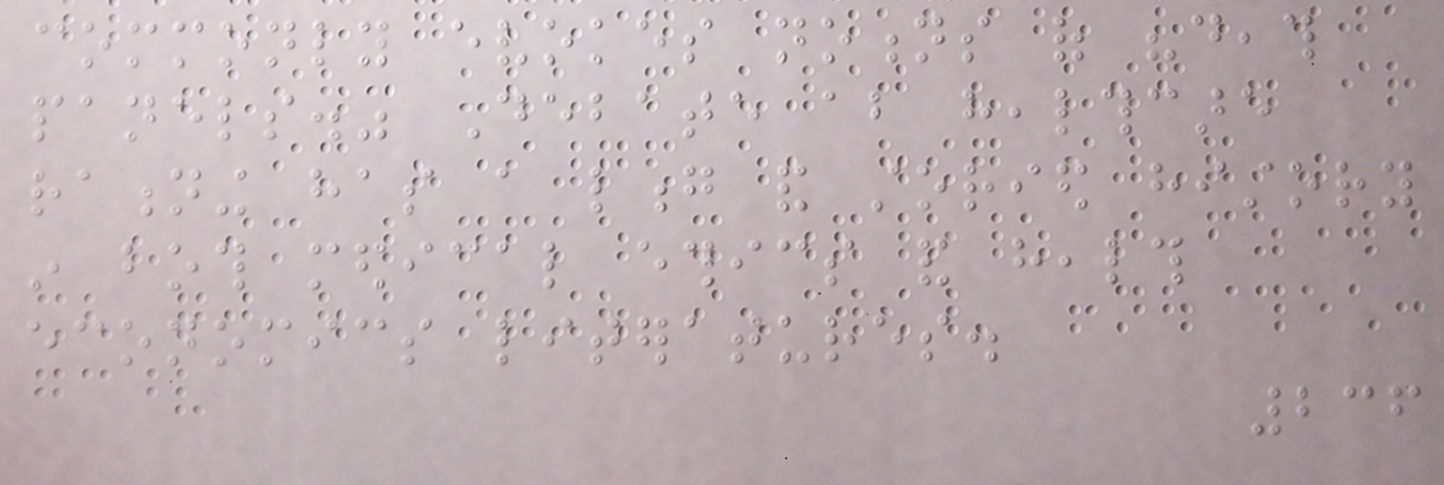commonly evokes notions of "death
panels." Debate about healthcare
rationing has a long and storied history
in both medical ethics and health
economics literatures.
236
